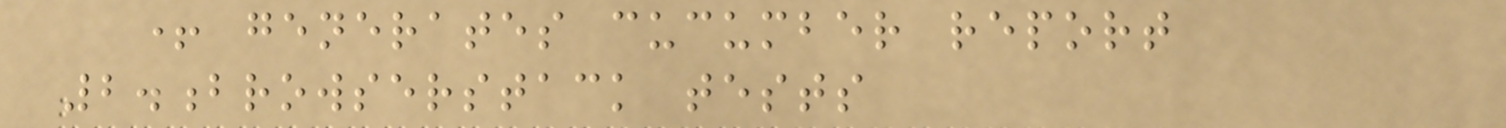+ generates cucumber report
2.browserstack tests
